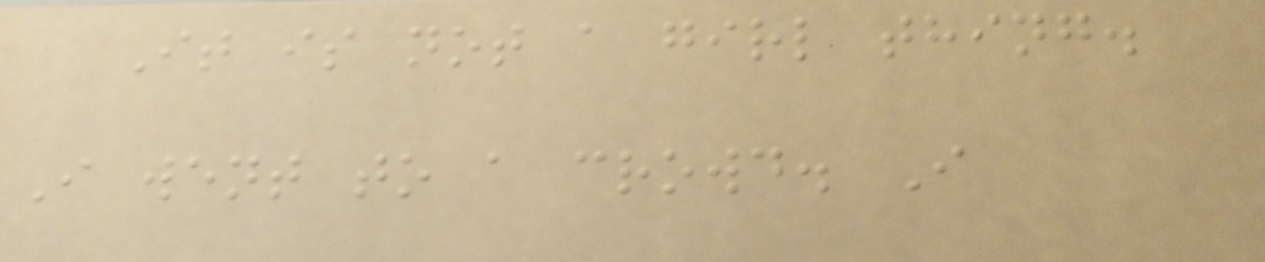It is not a girl thing.
I went to a crowd. I
